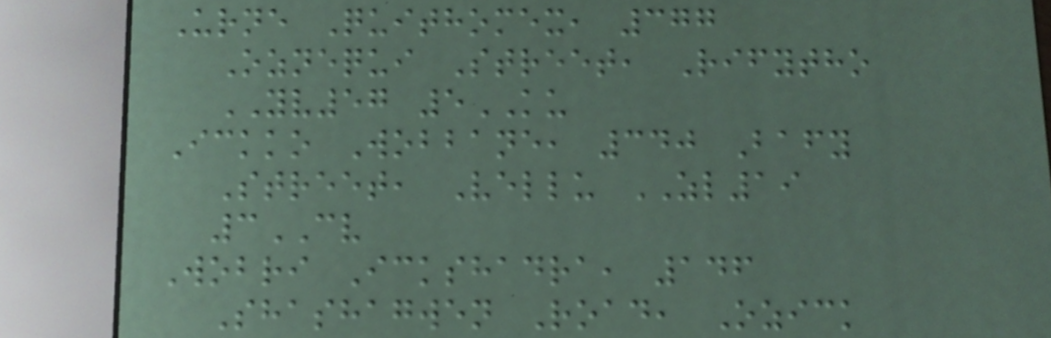Urne Quithomex, 377
Oznequi Street, Rifytho
YV57 5KU
Ickko Wobbane, 340 Bafy
Street, Vellu ZL19
3CV
Wobri Ickshadra, 146
Shashagwen Road, Ozick
